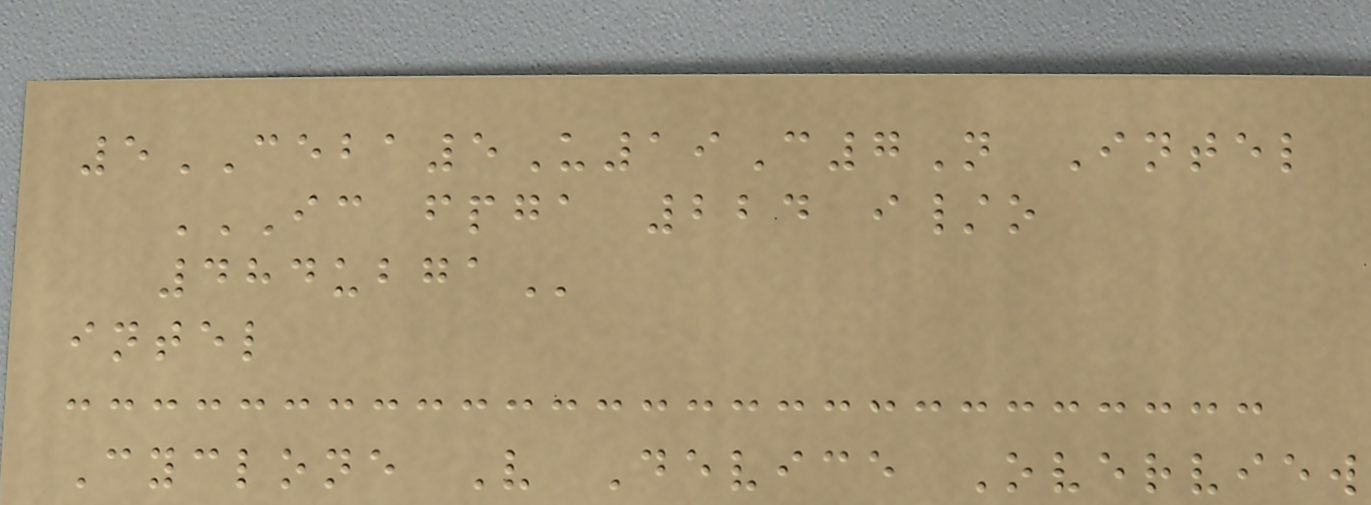5CEBA5U19C7N Intel
IC FPGA 224 I/O
484UBGA
intel
Cyclone V Device Overview
